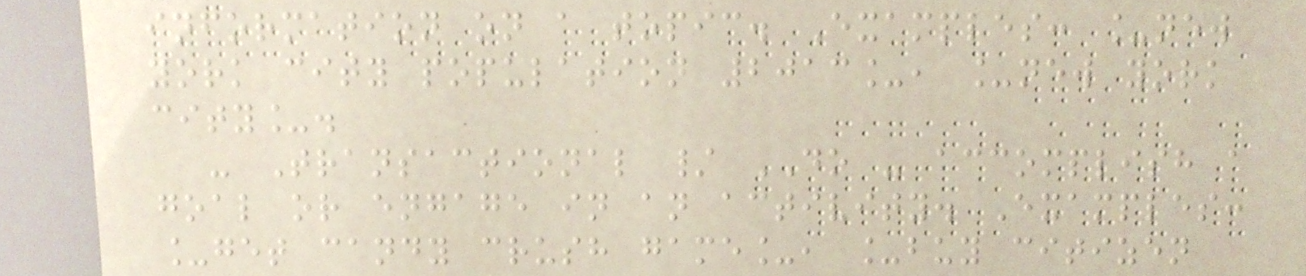information on a topic. Examples: _new
york city population 2013_, _new york
city_.
- Transactional / DO - accomplish a
goal or engage in an activity. Examples:
_get candy crush game_, _buy citizen
